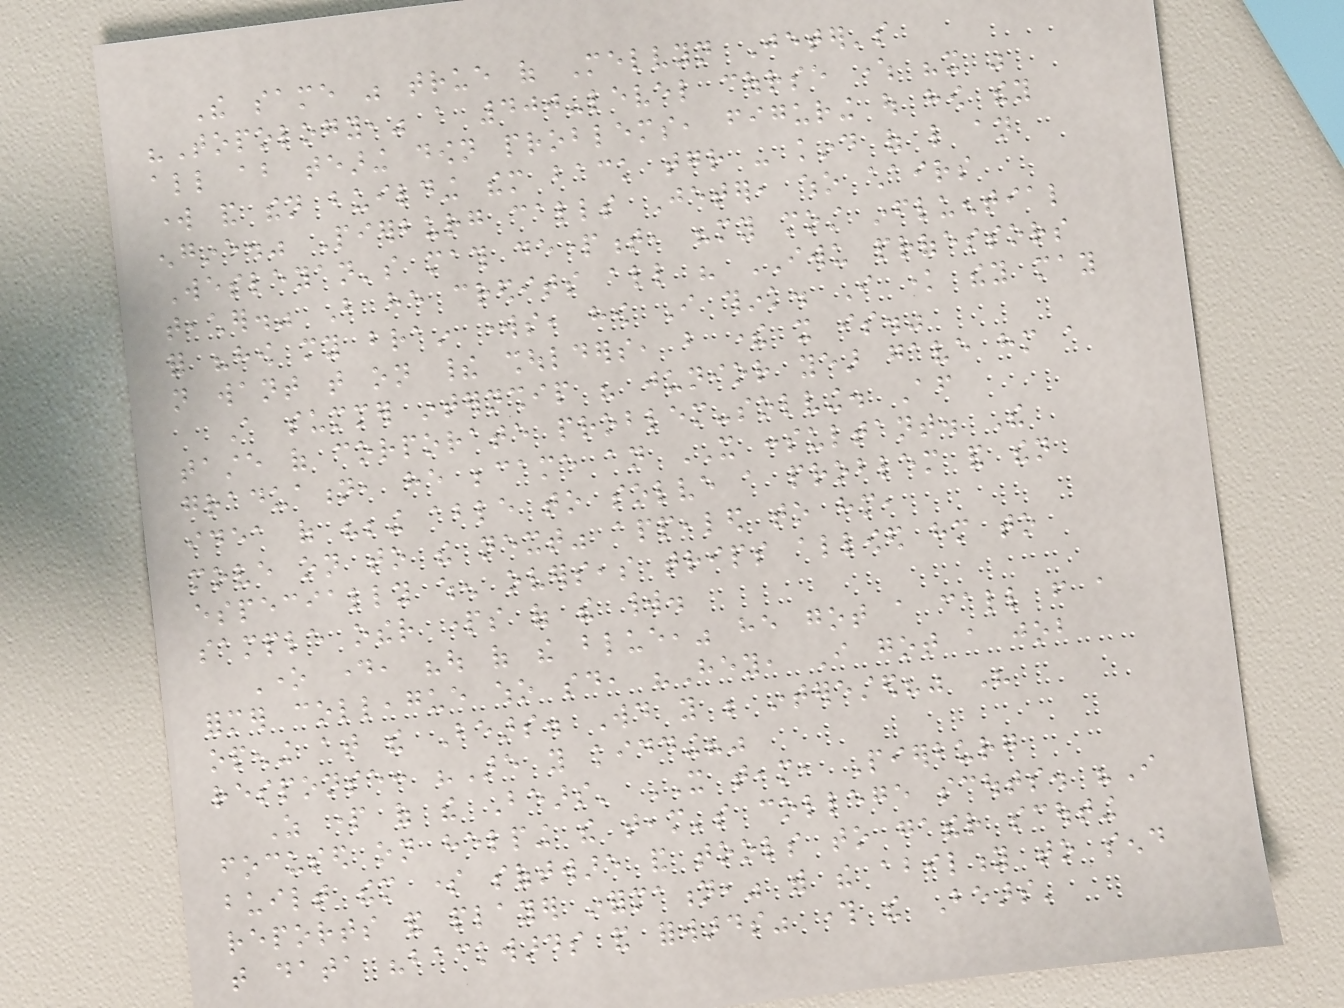The same was true of Melvyn Jeter's
"Topology," a 400-level course where "it was
all about tearing down problems, figuring out how they
work and then building them back together - kind of like an
engine." Pierburg calls Jeter, who chairs
Wesleyan's math department, "my most influential
teacher." But he credits all his IWU professors
for "how my brain works, how I think. I know they may
not want that on their shoulders, but there it is."
A summer internship his junior year gave him a
taste of corporate problem-solving. After
graduation, he became an IT consultant. The
idea of "being able to solve a problem and then
move on to the next" appealed to him,
especially when overseas trips allowed him to
sample other parts of the world.
One day, "out of the blue," he got a call from a
former colleague who said, "Hey, I got a job
opening at the Bears. Would you be interested?" His
response: "Are you kidding?"
As part of the Bears' IT team, Pierburg
focused on helping the team's college scouts. "I
built them some software and tools to gather scouting
reports and player information," with the ability to send
that data "backwards and forwards" through the Bears'
